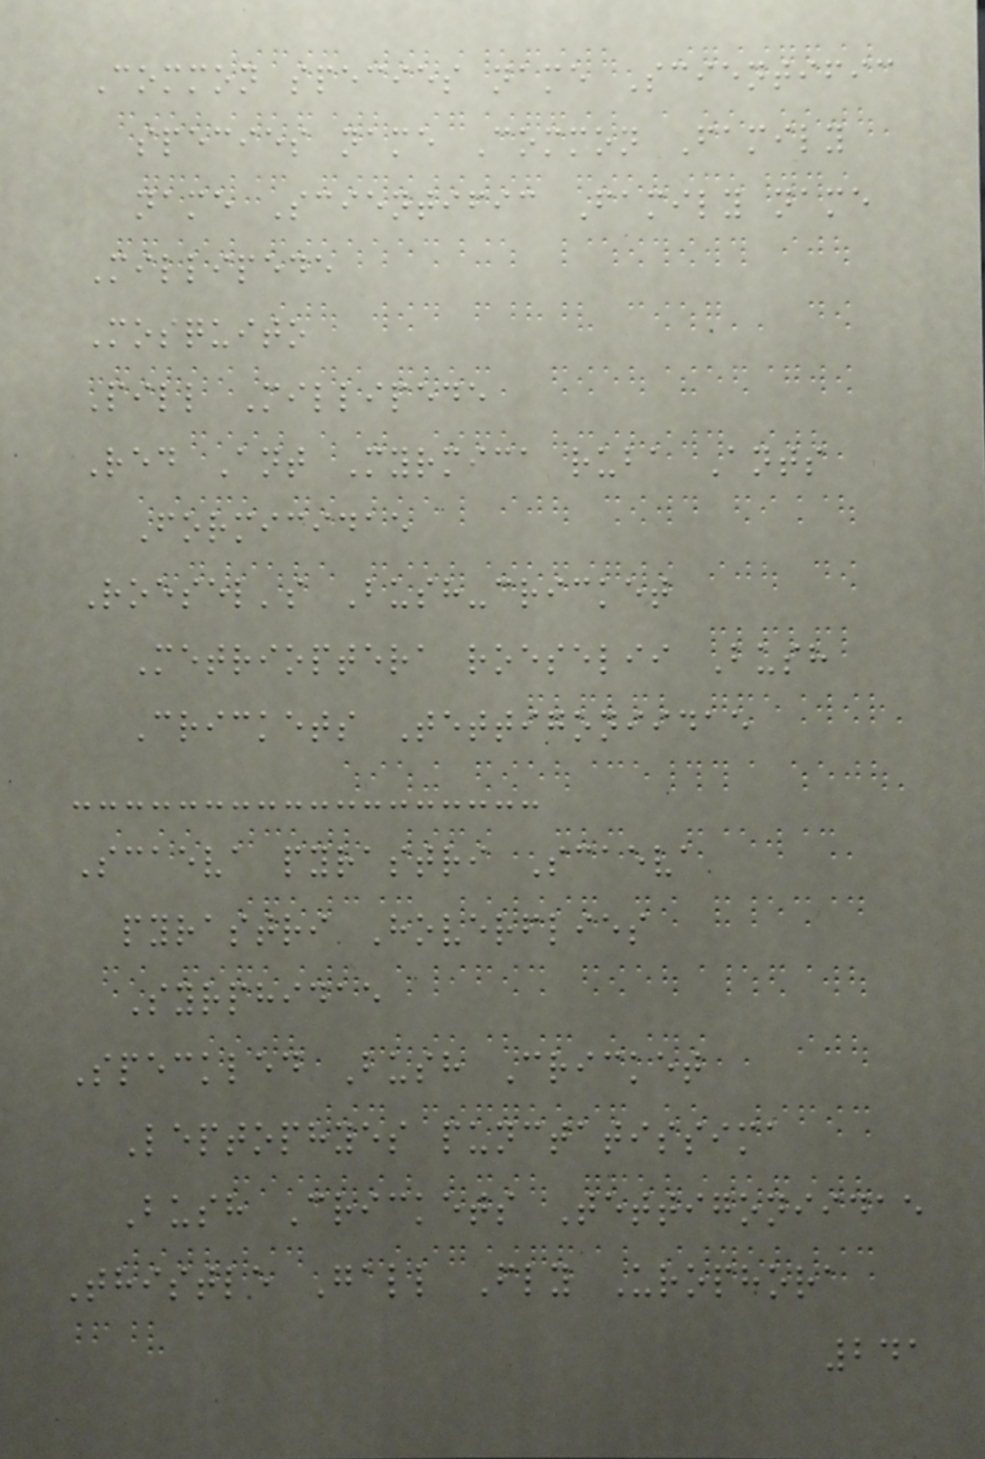Common species name Scientific
species name Common Family
name Scientific Family name
Millipede
Mosquito
Pill Millipede
Red Ant Myrmica ruba Ants
Formicidae
Roesel's Bush-cricket
Metrioptera roeselii Bush
Crickets Tettigoniidae
Scaeva pyrastri Scaeva
pyrastri Hoverflies
Syrphidae
Speckled Bush Cricket
Leptophyes punctatissima
Bush Crickets Tettigoniidae
Thistle Gall Fly Urophora
241
